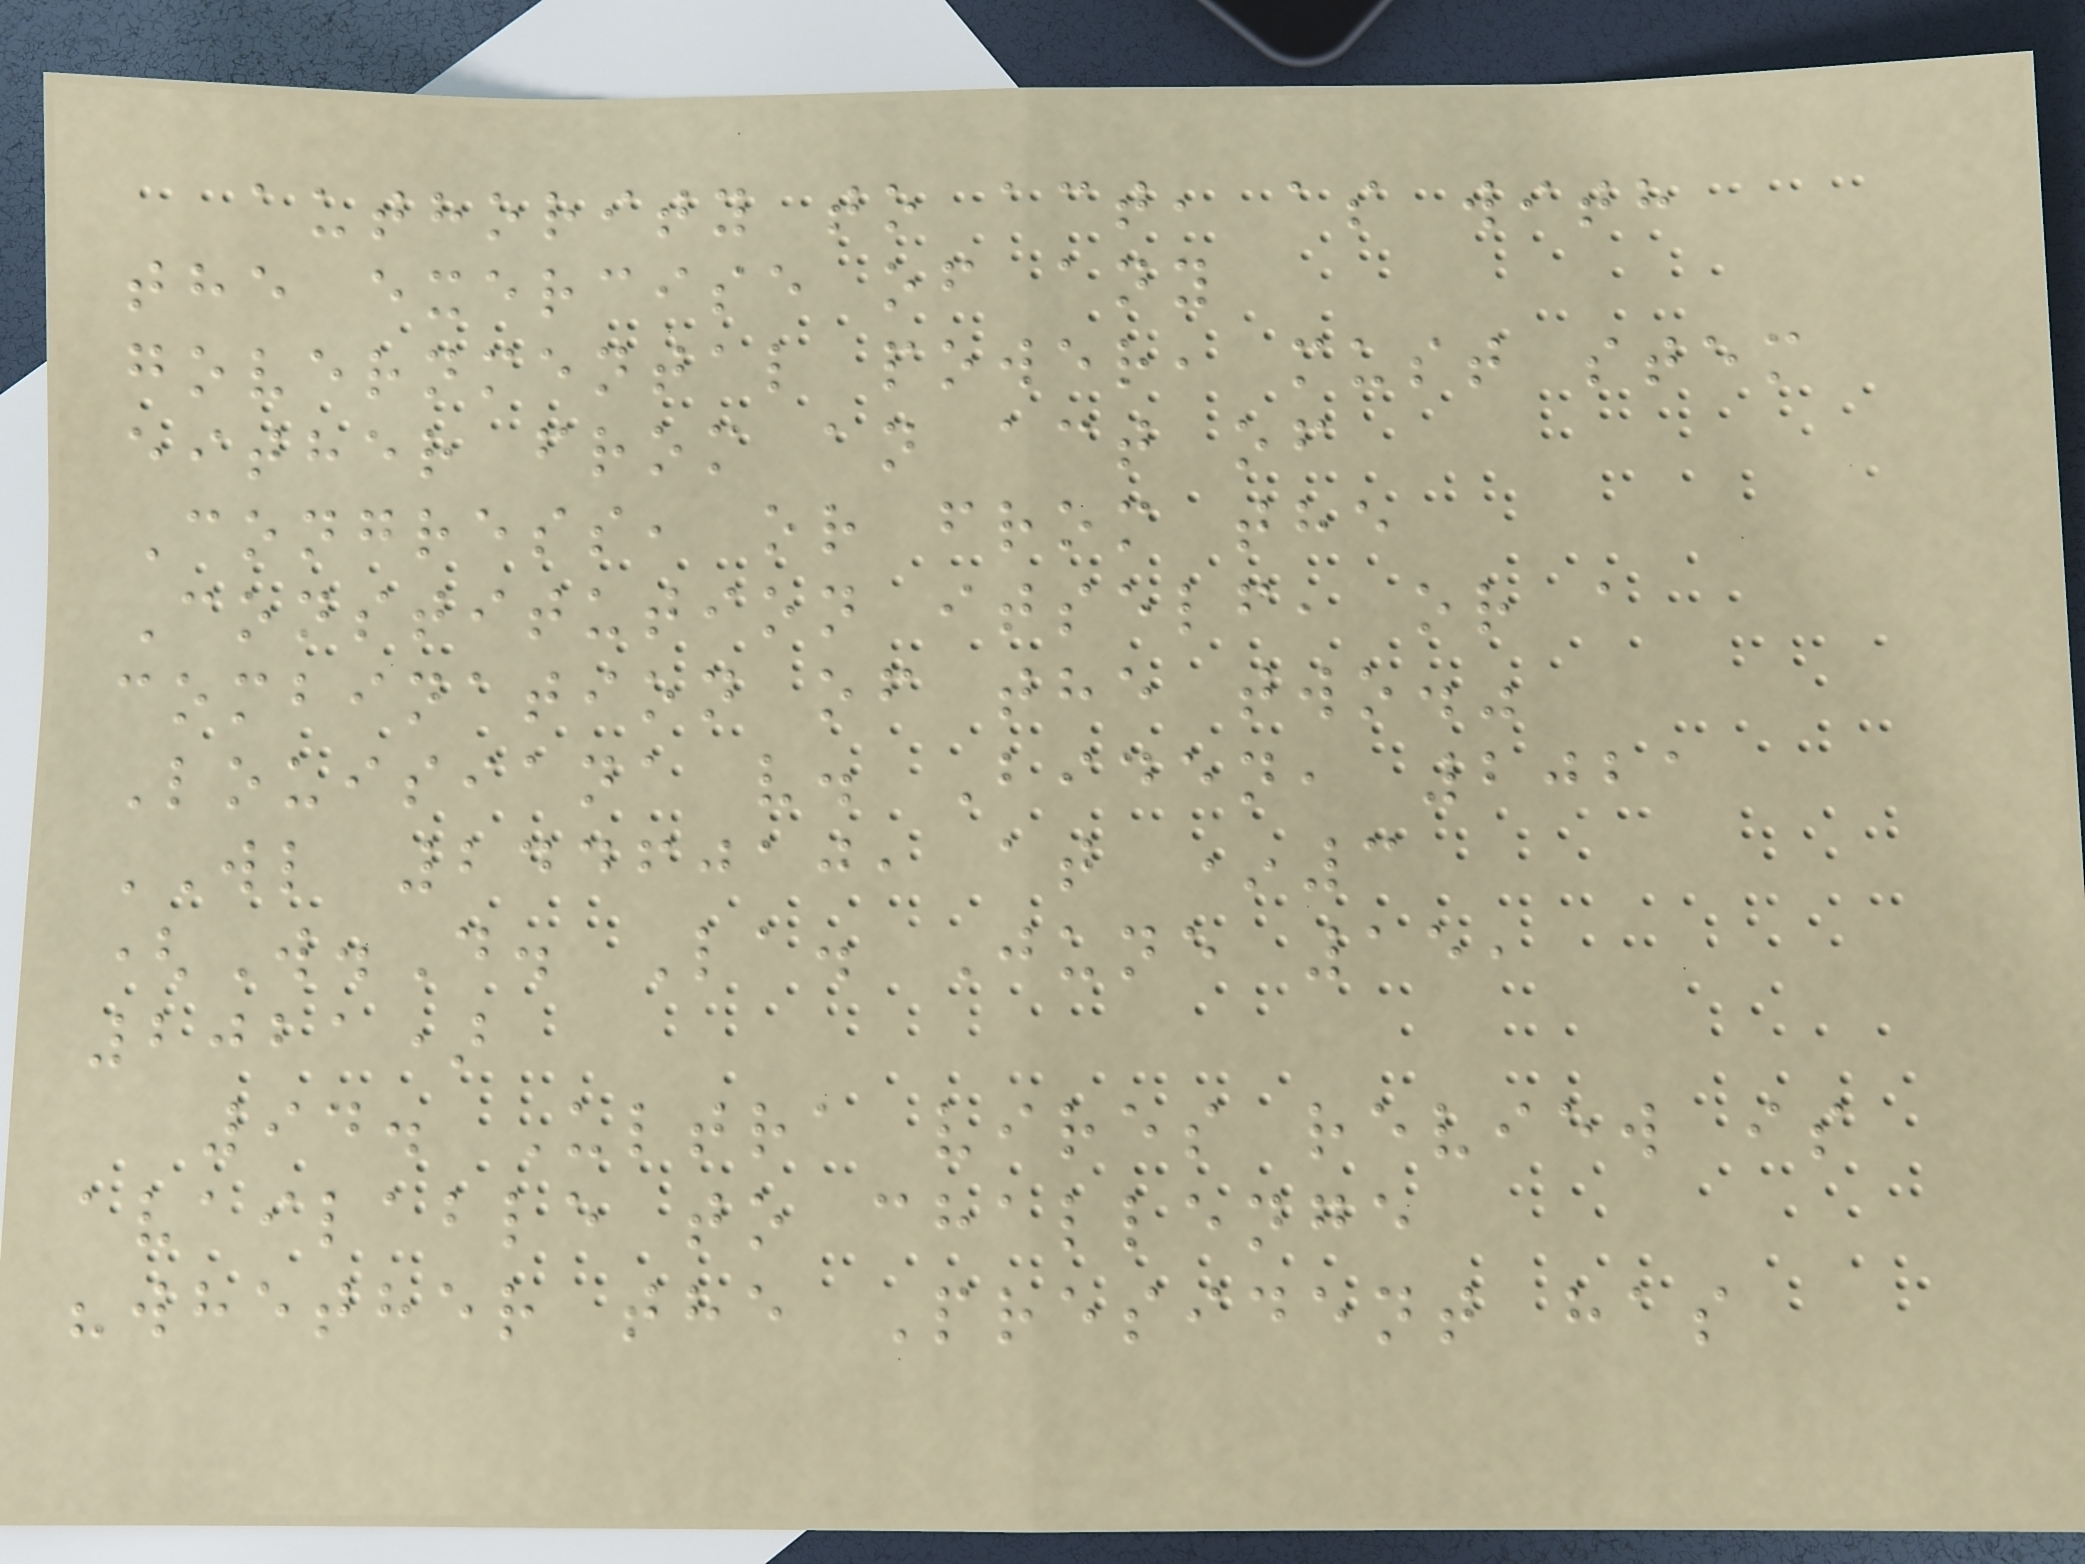authority to act, as with
the exercise of any
governmental power, must stem
either from an act of
Congress, or from the
Constitution itself, or a
combination of the two."
Louisiana v. Biden, 2021
WL 2446010, at *3
(W.D. La. June 15,
2021)
94. Ultra vires review is
available to challenge
"whether the President has
